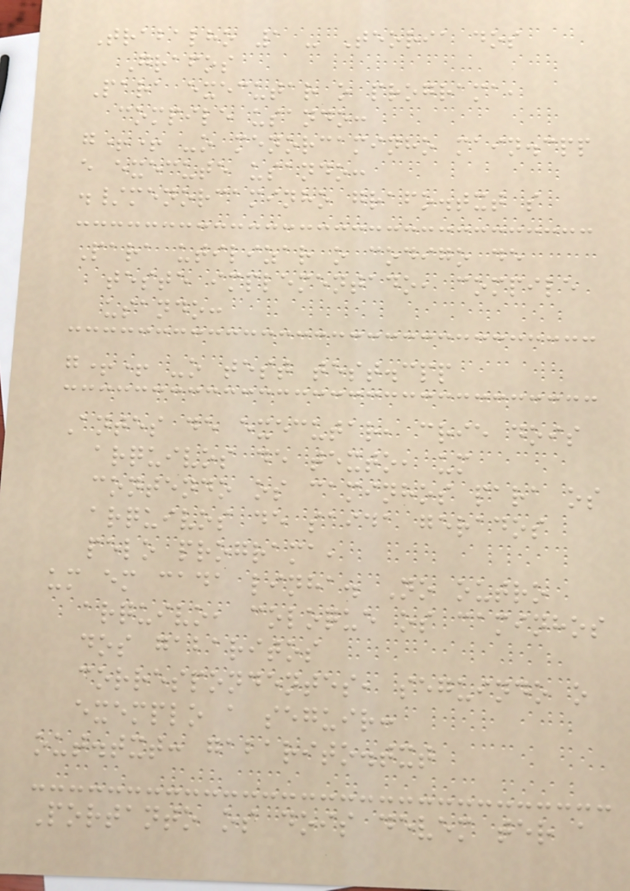Trabalho 1 - Teoria dos
Grafos
Para executar o programa,
compile usando:
g++ -o menorcaminho main.cpp
e execute usando:
./menorcaminho grafo.txt s
Para utilizar o codigo de
teste implementado, compile
usando:
g++ -o test test.cpp
Antes de executar, crie dois
arquivos de texto, um
contendo os caminhos para os
arquivos de saida gerados
pelo programa,
um em cada linha. No outro
arquivo, coloque os caminhos
dos gabaritos
correspondentes, seguindo o
exemplo a seguir:
out.txt: gabarito.txt
Portanto os dois devem ter a
